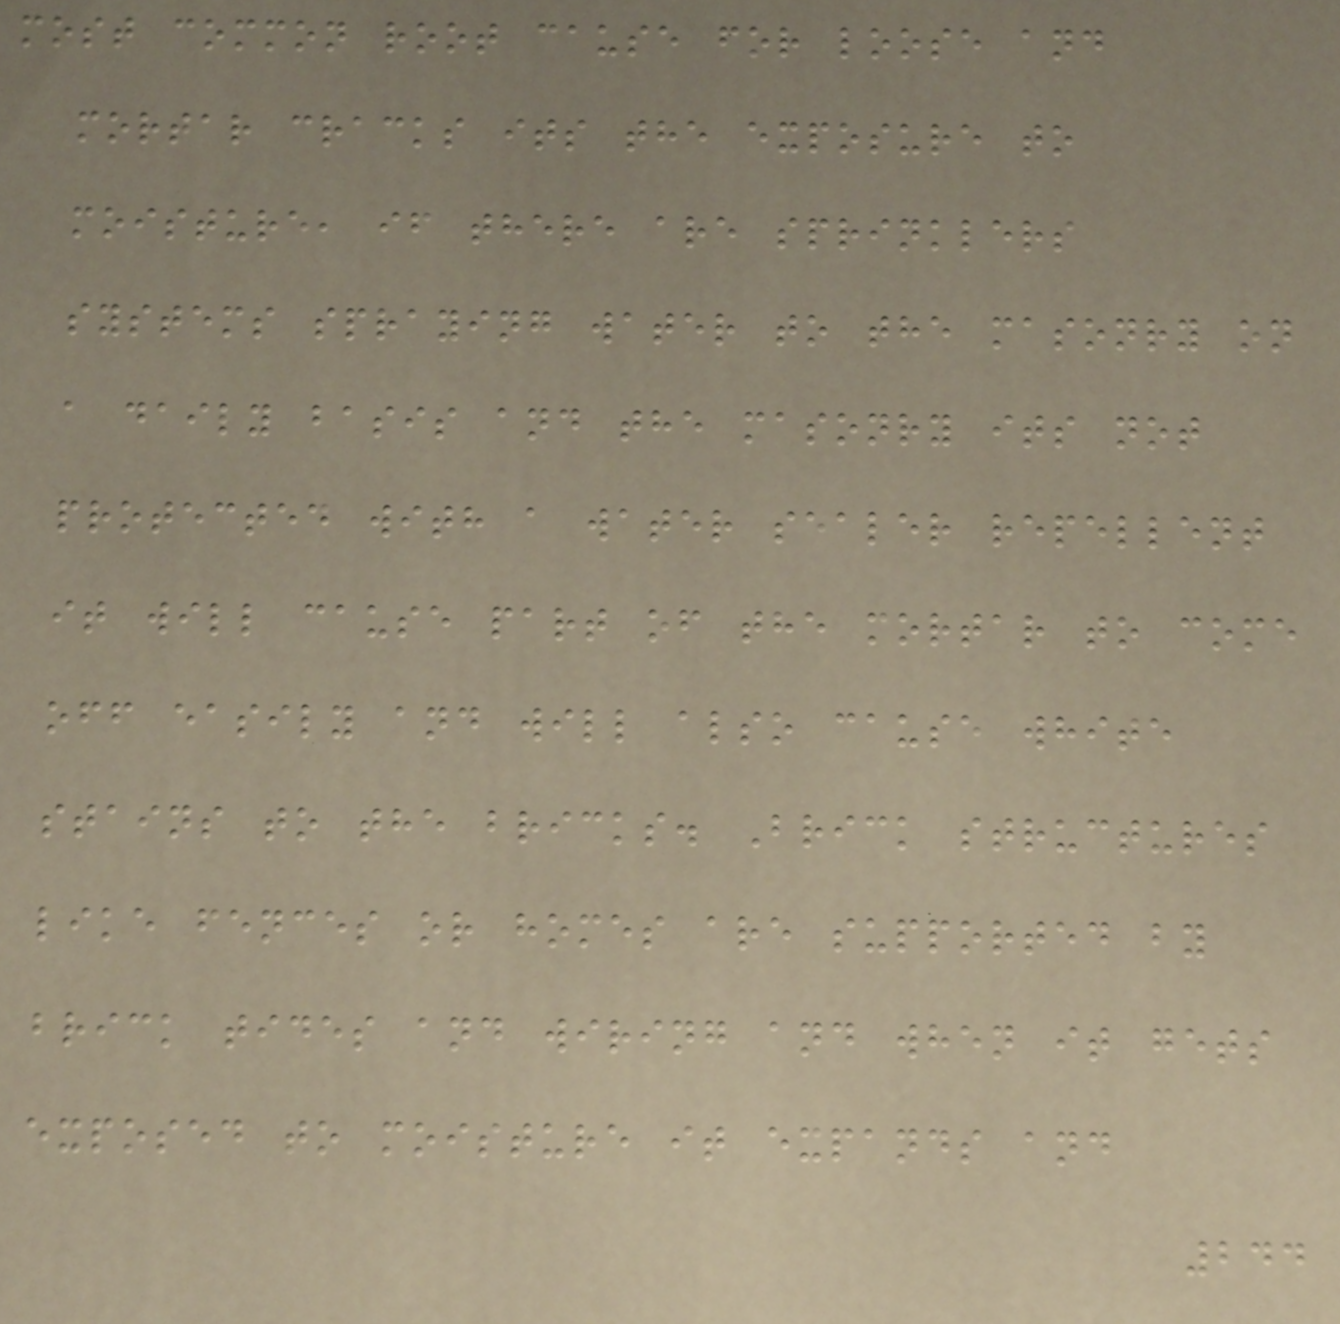most common root cause for loose and
mortar cracks its the exposure to
moisture, if there are sprinklers
systems spraying water to the masonry on
a daily basis and the masonry its not
protected with a water sealer repellent
it will cause part of the mortar to come
off easily and will also cause white
stains to the bricks. Brick structures
like fences or homes are supported by
brick tides and wiring and when it gets
exposed to moisture it expands and
244
